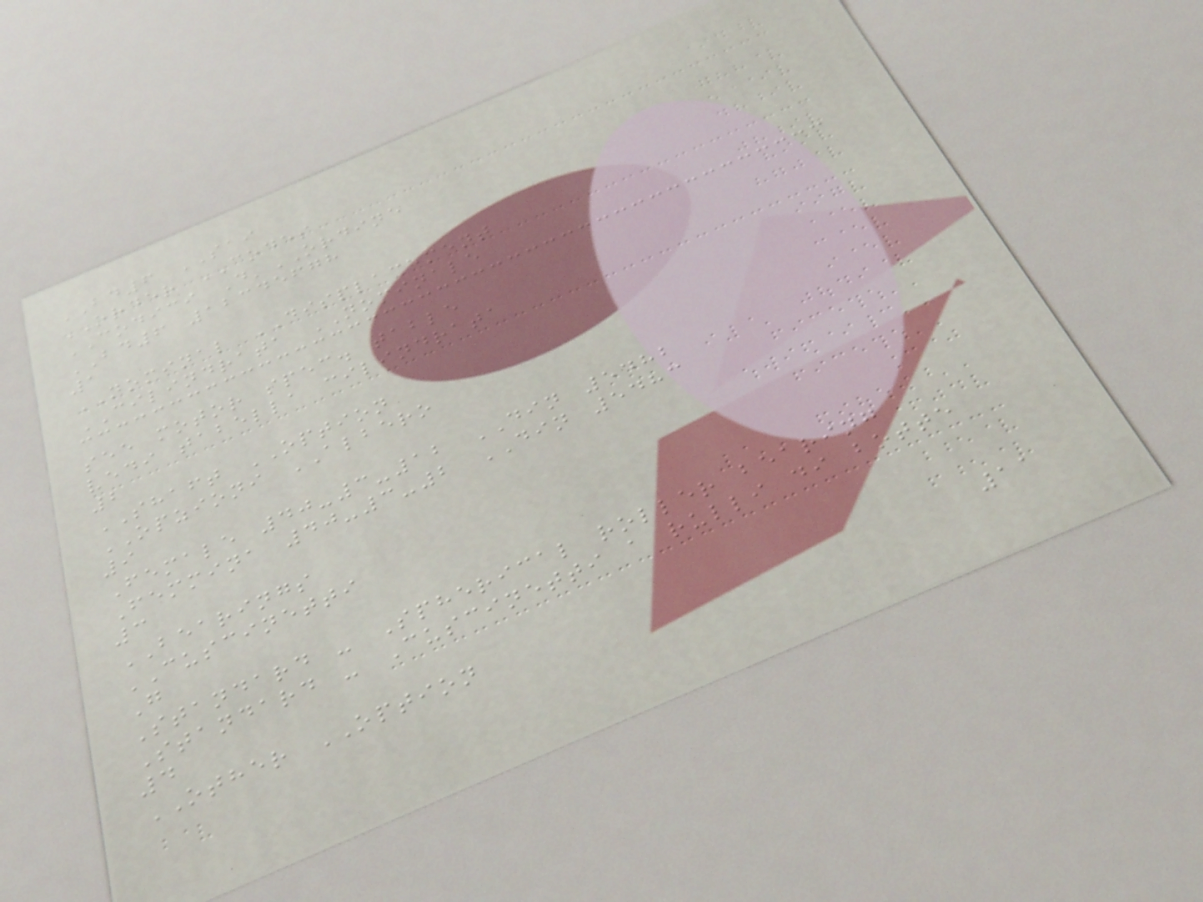BD6 SAI
ORDER CODES
CODICI D'ORDINE
BD6 12345678
1
NOMINAL DISPLACEMENT
CILINDRATA NOMINALE
see motor spec. table
vedi tabella cilindrata
2
SHAFT OPTION
OPZIONI ALBERO
9
Female 40-3-12 DIN 5482
Femmina 40-3-2 DIN 5483
3
BEARINGS
CUSCINETTI
G
Standard - Spherical roller bearing
Standard - Cuscinetti a rulli di botte
4
OTHER OPTION
11
